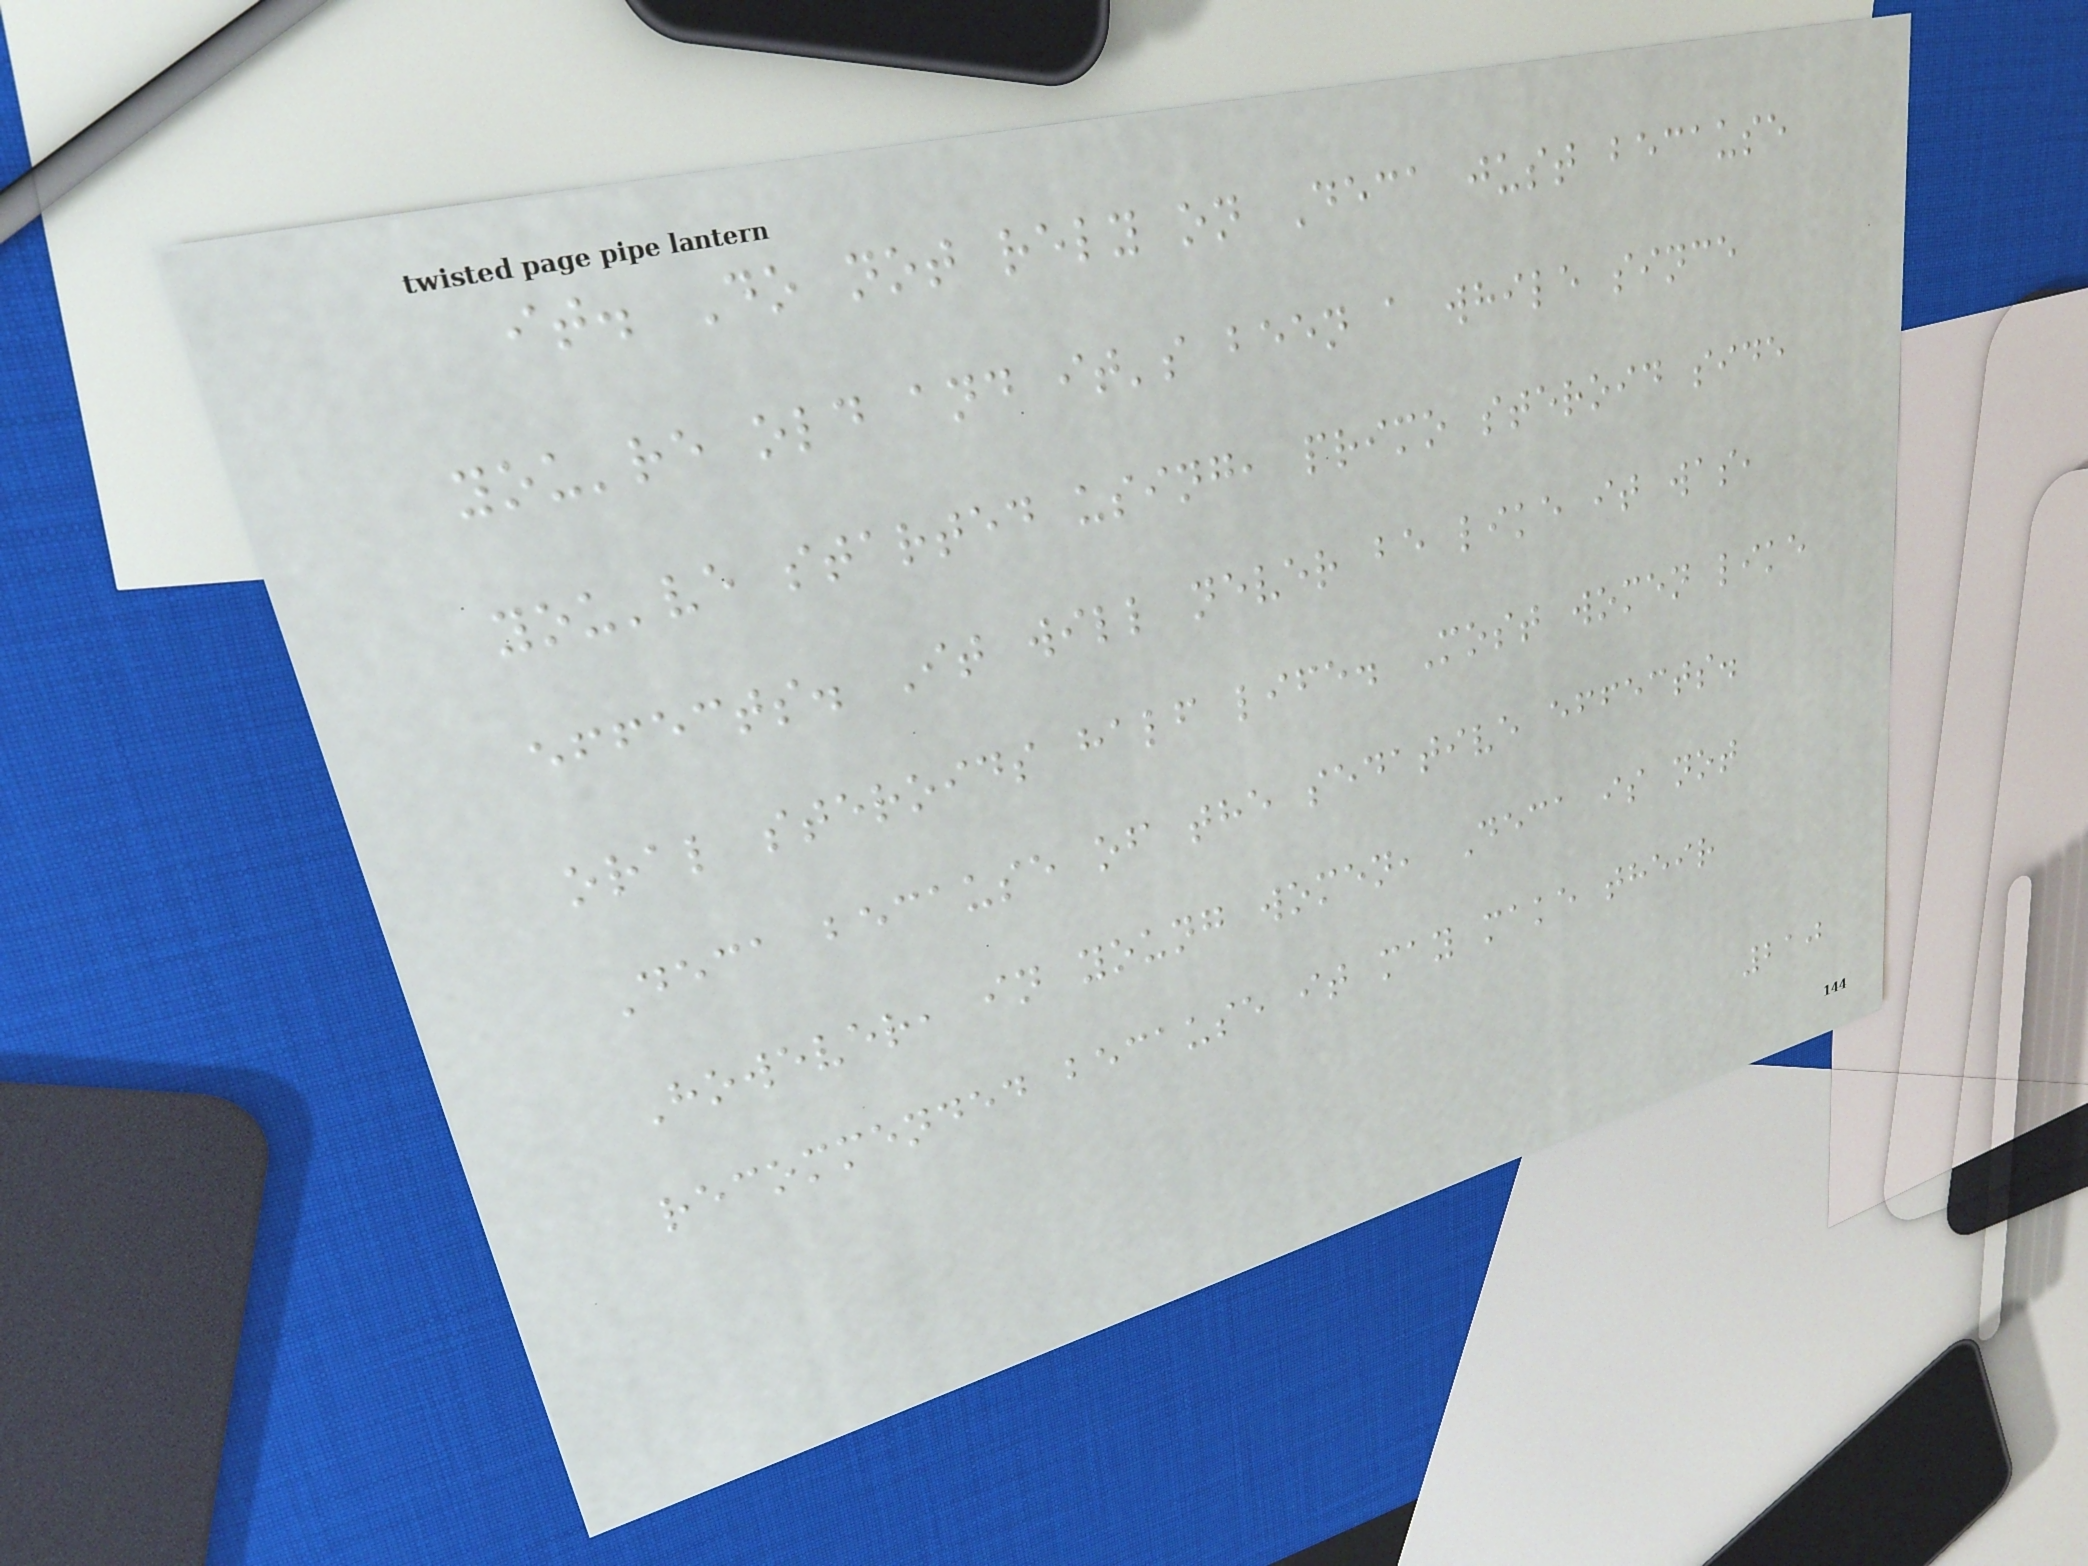it. Do not rely on Deca just because
you're old and it's been a while since
you've started using, primo steroid side
effects. It will never be like it was,
oral steroids half life. Most women like
Deca because of the sedative effects.
However, in young women, Deca is not
recommended because it may make their
210
